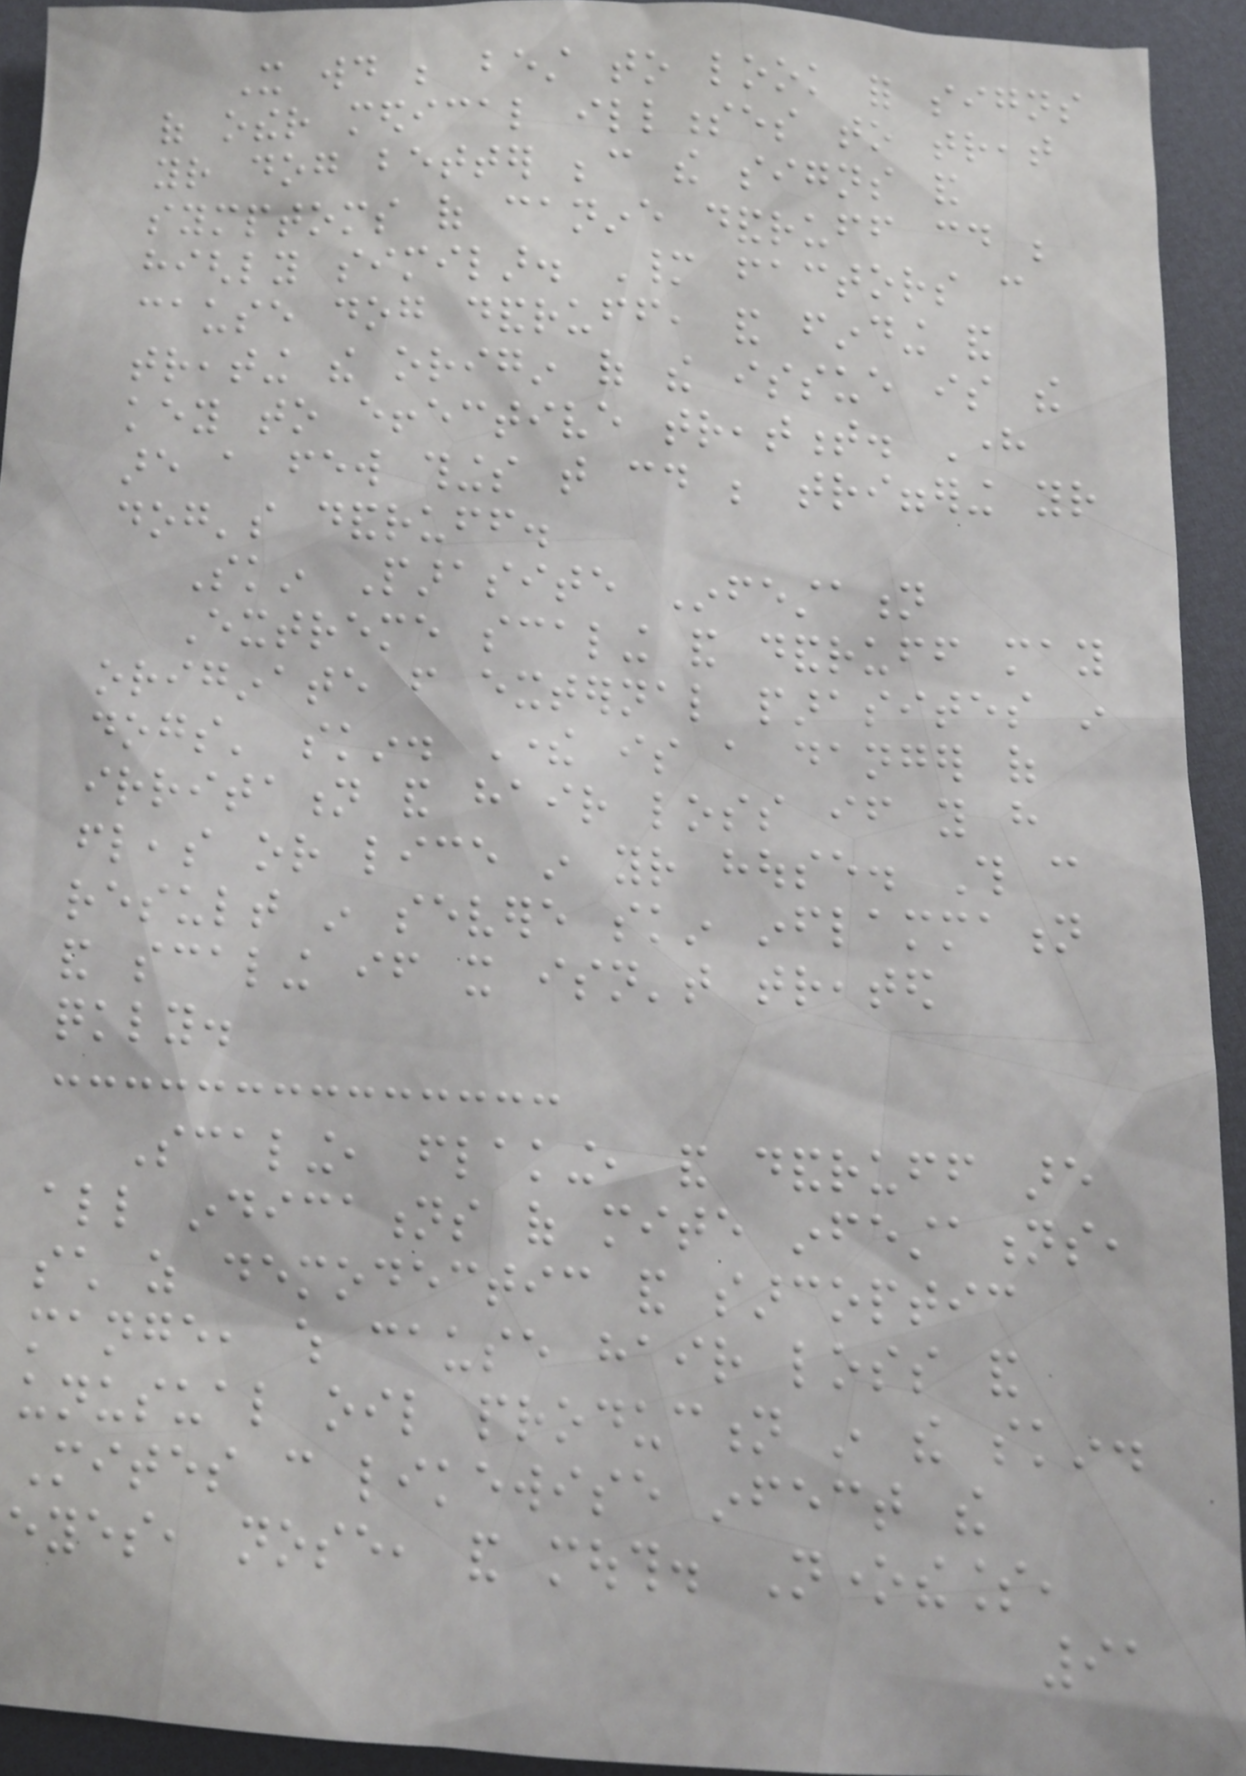It would be best to look for signs
of other medical illnesses to treat
your dog better because the signs and
symptoms of canine dandruff could be
highly similar. Many factors can
cause dog dandruff, and finding and
treating the origin of the issue is the
key to effective treatment. Here
are a few things that could be triggering your
dog's dandruff.
Skin Parasite Infestation
Extreme scaling and dandruff may
originate from external parasites in
dogs' skin. There is a danger of
irritation and hair loss if you have
fleas or lice in your house. This can
result in severe skin inflammation
and scaling if it isn't treated
quickly.
Scaling, flaking, and dandruff are
all indications of mite infestations,
such as demodectic and sarcoptic
mange, which cause hair loss and
unusual oil production in the skin.
Mites can likewise infect the
eyes, nose, and mouth. Nonetheless,
91
